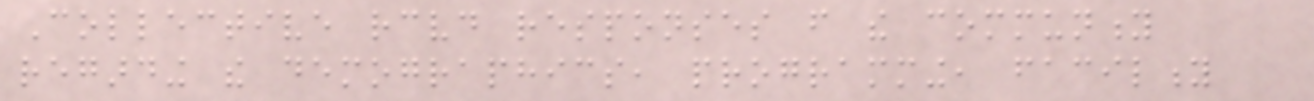Collective received responses from the community
regarding the demographics, programming, facility
